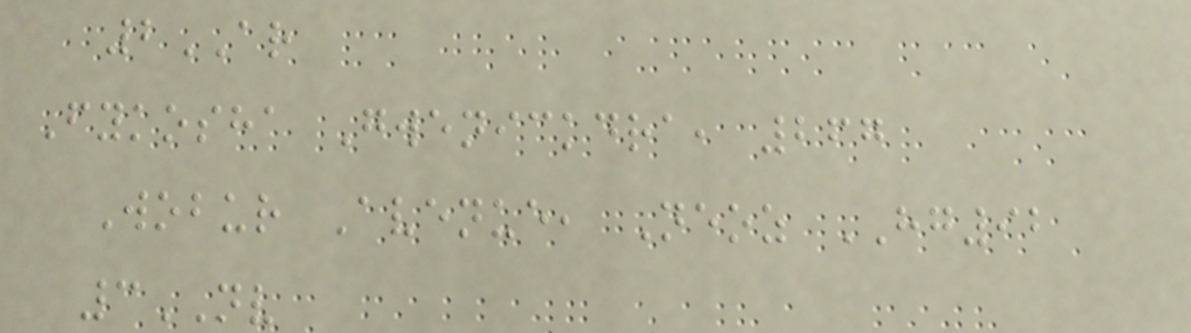2AR
Fykosha Gwenickdra, 267
Wobur Avenue, Neoz HG92
3NV
